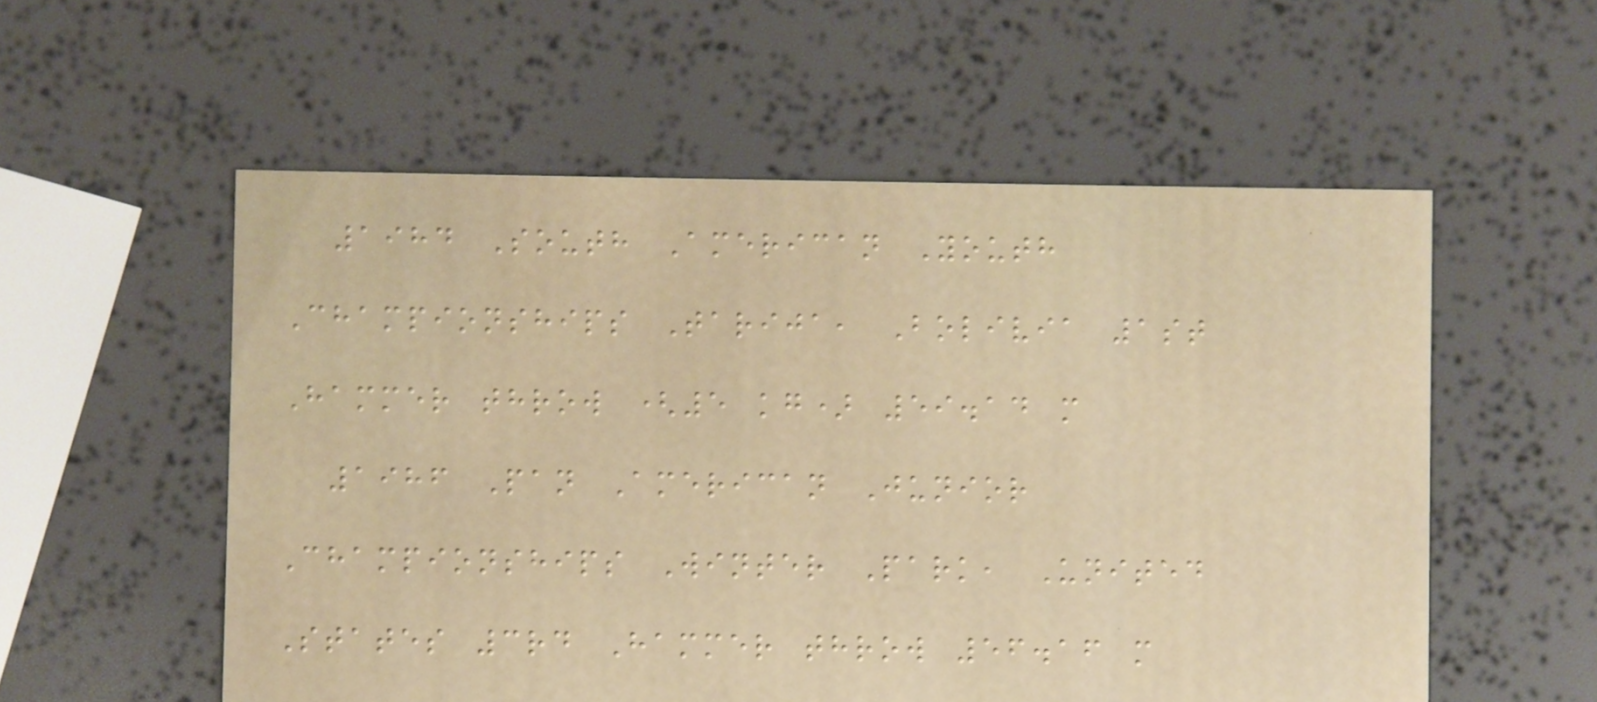1984 South American Youth
Championships Tarija, Bolivia 1st
Hammer throw (5 kg) 59.14 m
1986 Pan American Junior
Championships Winter Park, United
States 3rd Hammer throw 56.16 m
